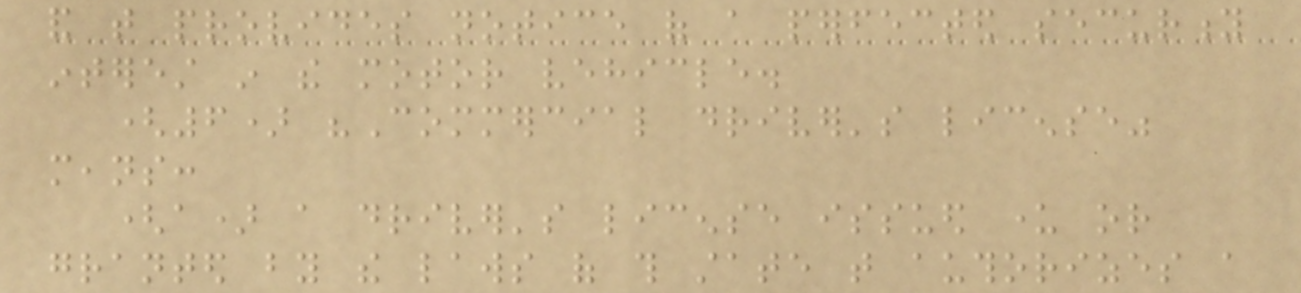and that provides notice of a perfected security
interest in the motor vehicle.
(6) "Commercial driver's license"
means:
(a) a driver's license issued under or
granted by the laws of this state that authorizes a
